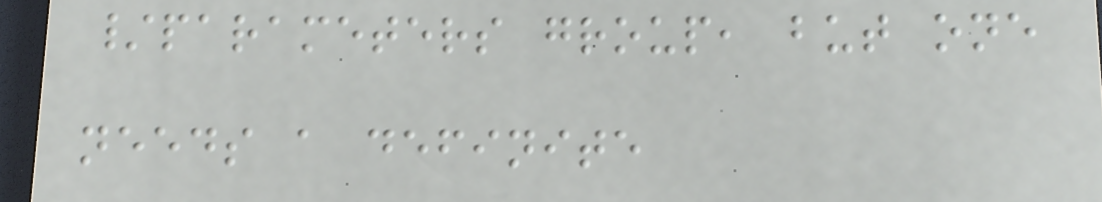/parameters group, but one
needs a definite
